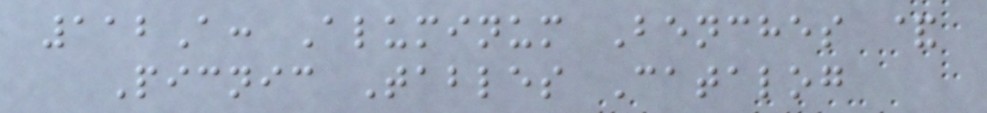112A: Aluminum Benches &
Picnic Tables Catalog
